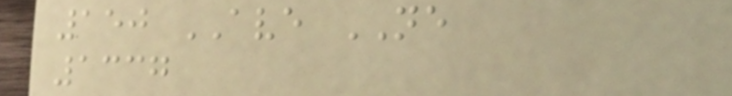150 AVE NE
1337
